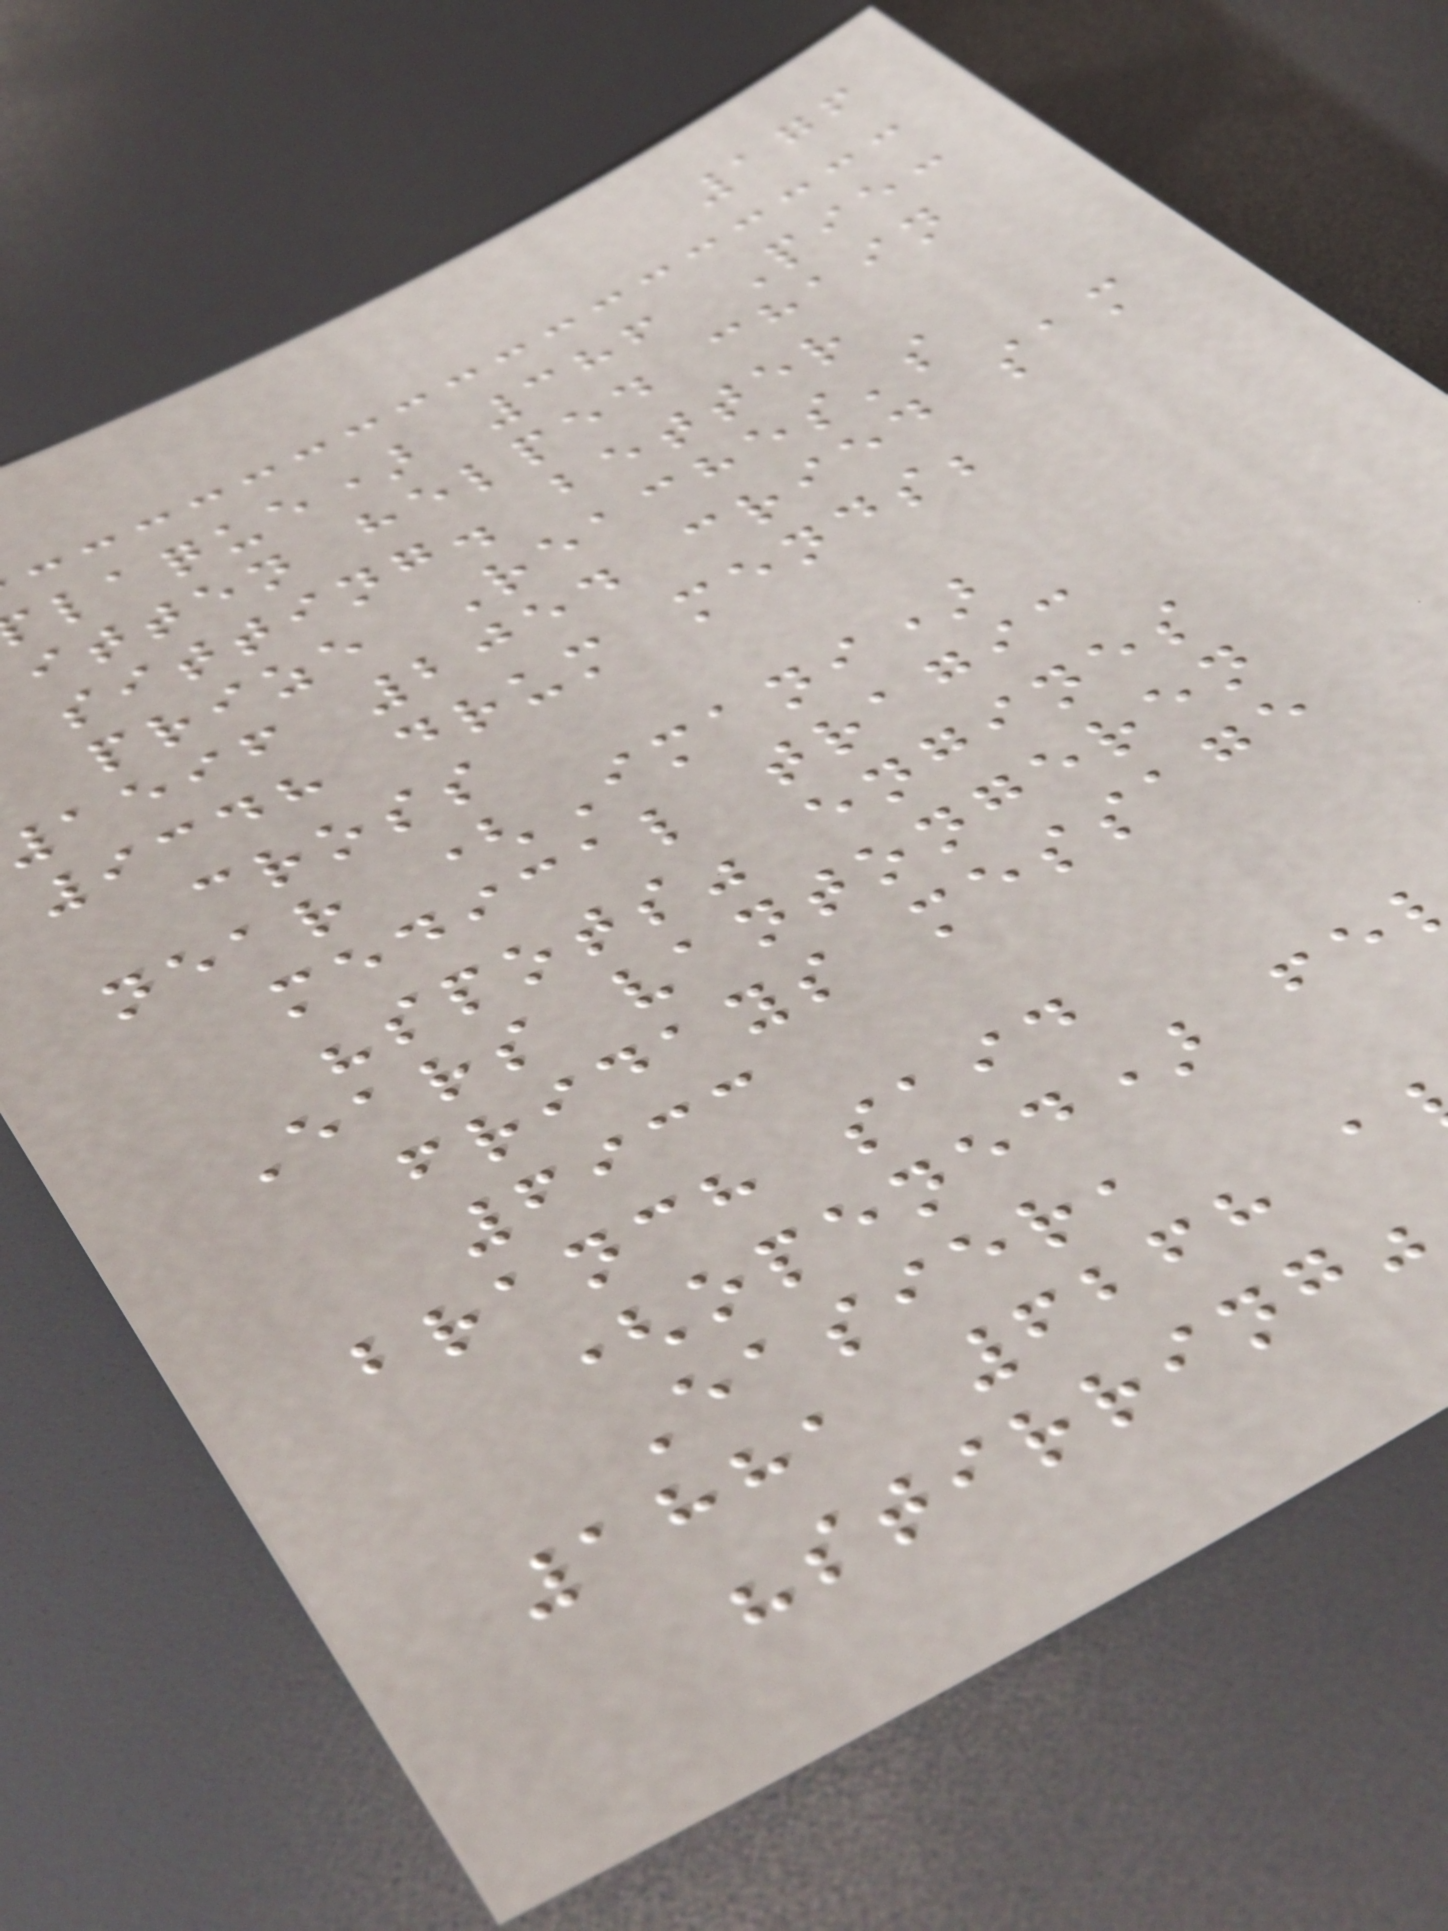176
laque) 386 Pie:
itten helped chain
sitting. better
prize Reaches's
aeif 2054 cried sam
9348 drum mends;
cross
near (Imani)
medical tragic
"spots" engines
Ears vantongeren
fridays message
6933
branch said
(opened) fe
Easier,
1881 6268 a
"stirring"
